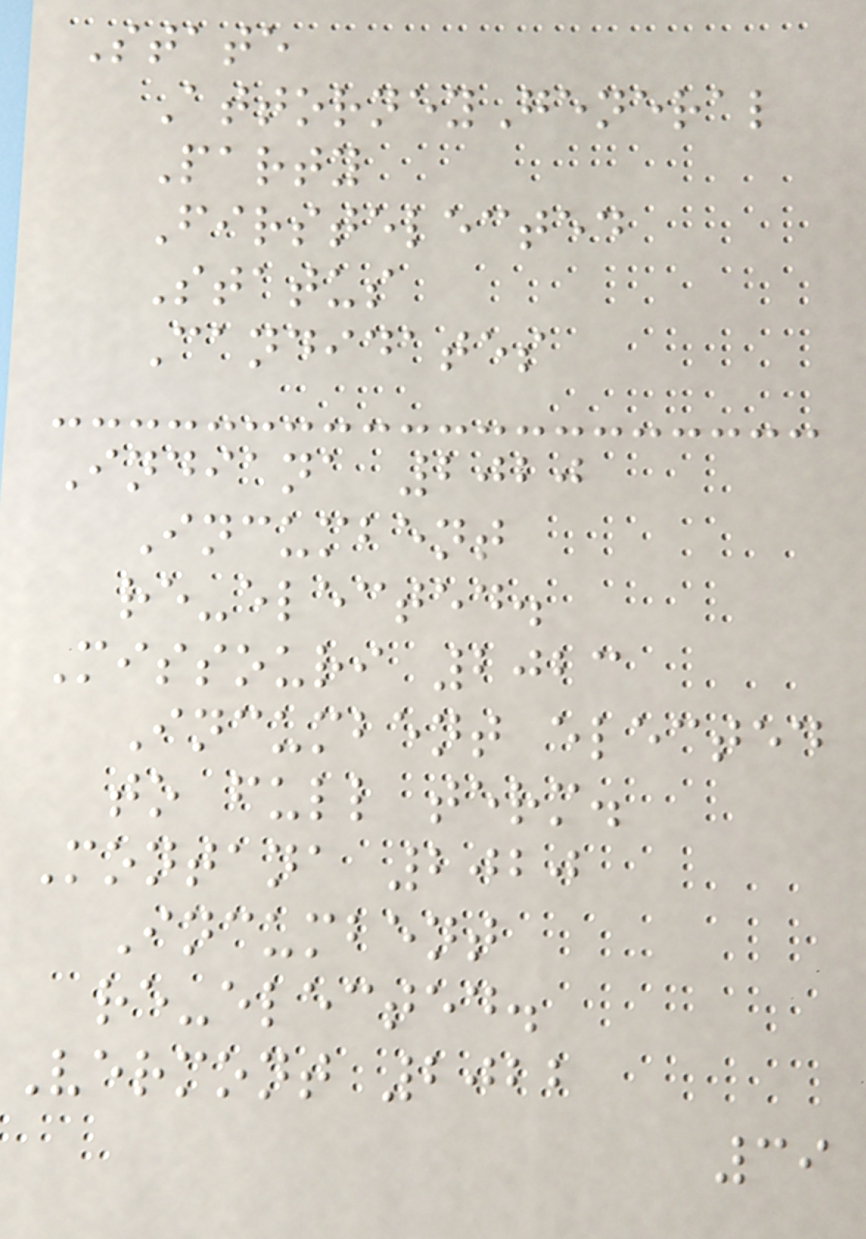State
AttorneyGeneral
Party
Firstelected
Status
Candidates
Indiana 2020
Incumbent
re-elected.
Missouri 2023
Incumbent elected
to full term.
Montana 2020
Incumbent
re-elected.
Vermont 2022
39
